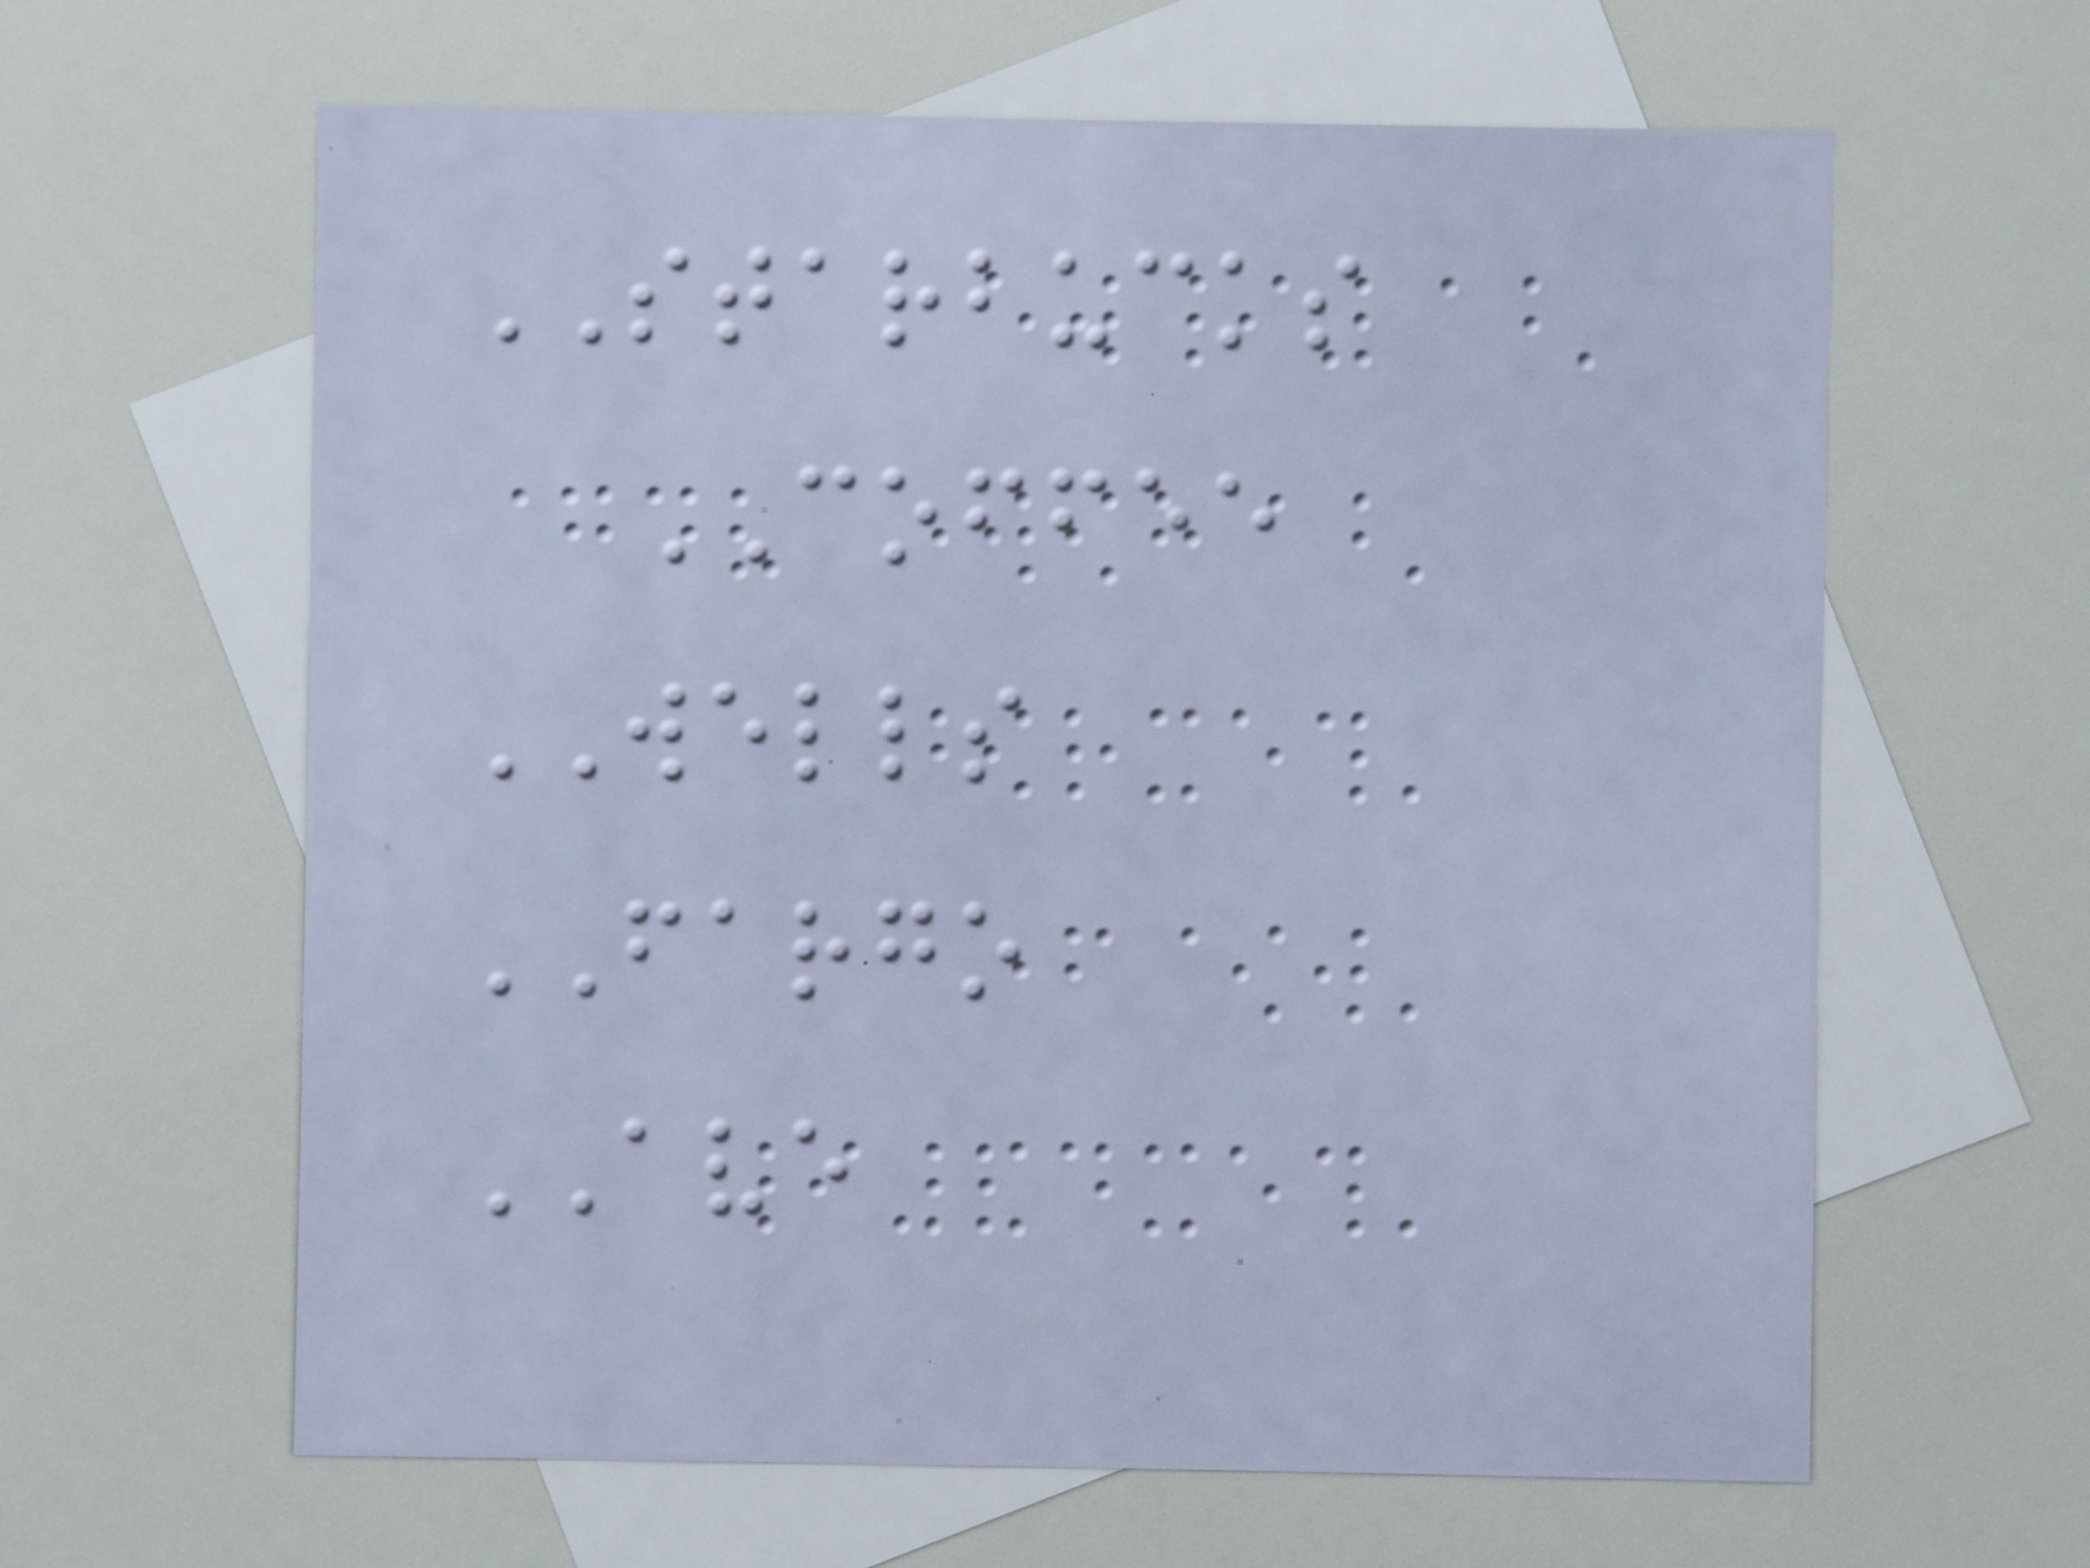STARBUCKS
COFFEE
WELLS
FARGO
AVE
